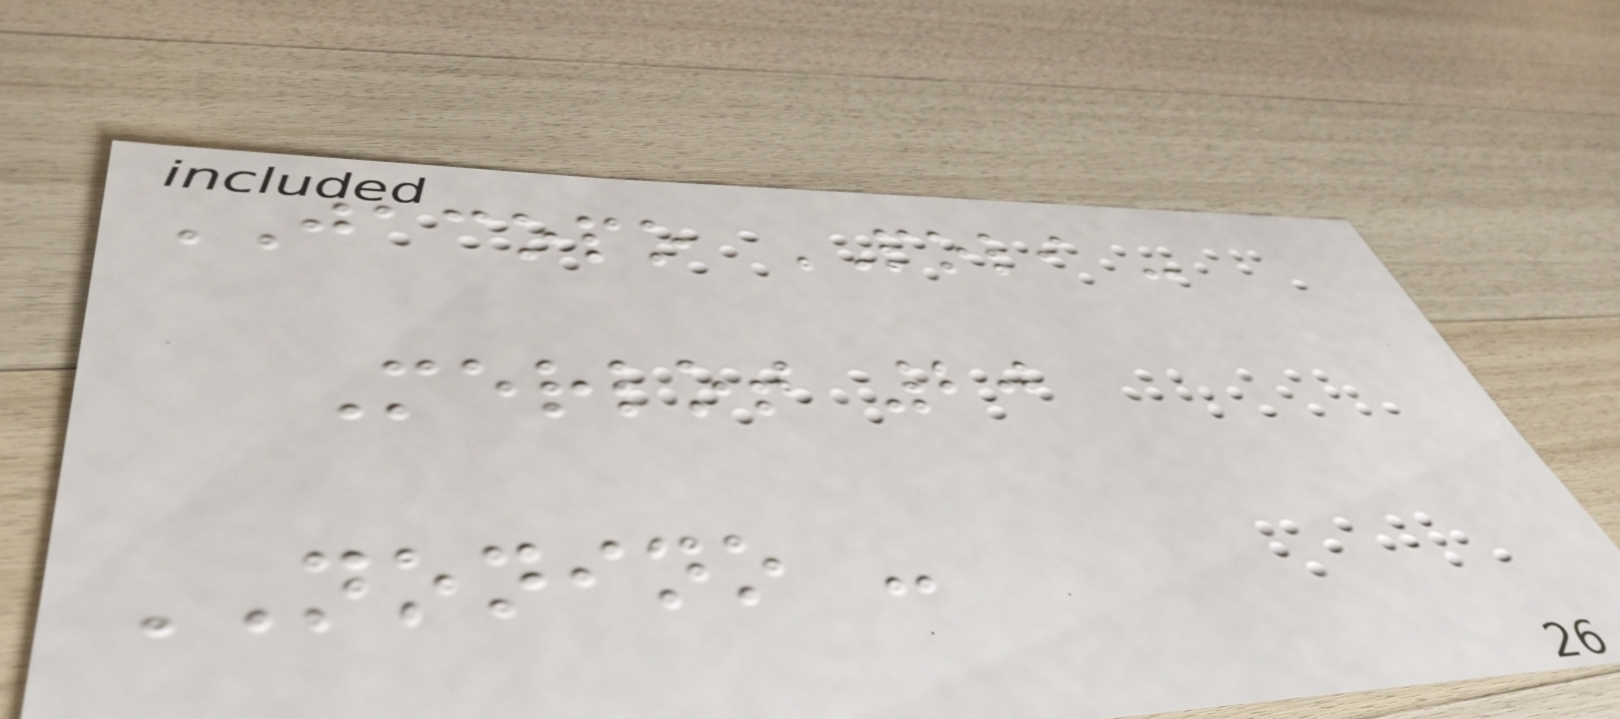JACOPO POLI -
Merlot 20
NONINO -
